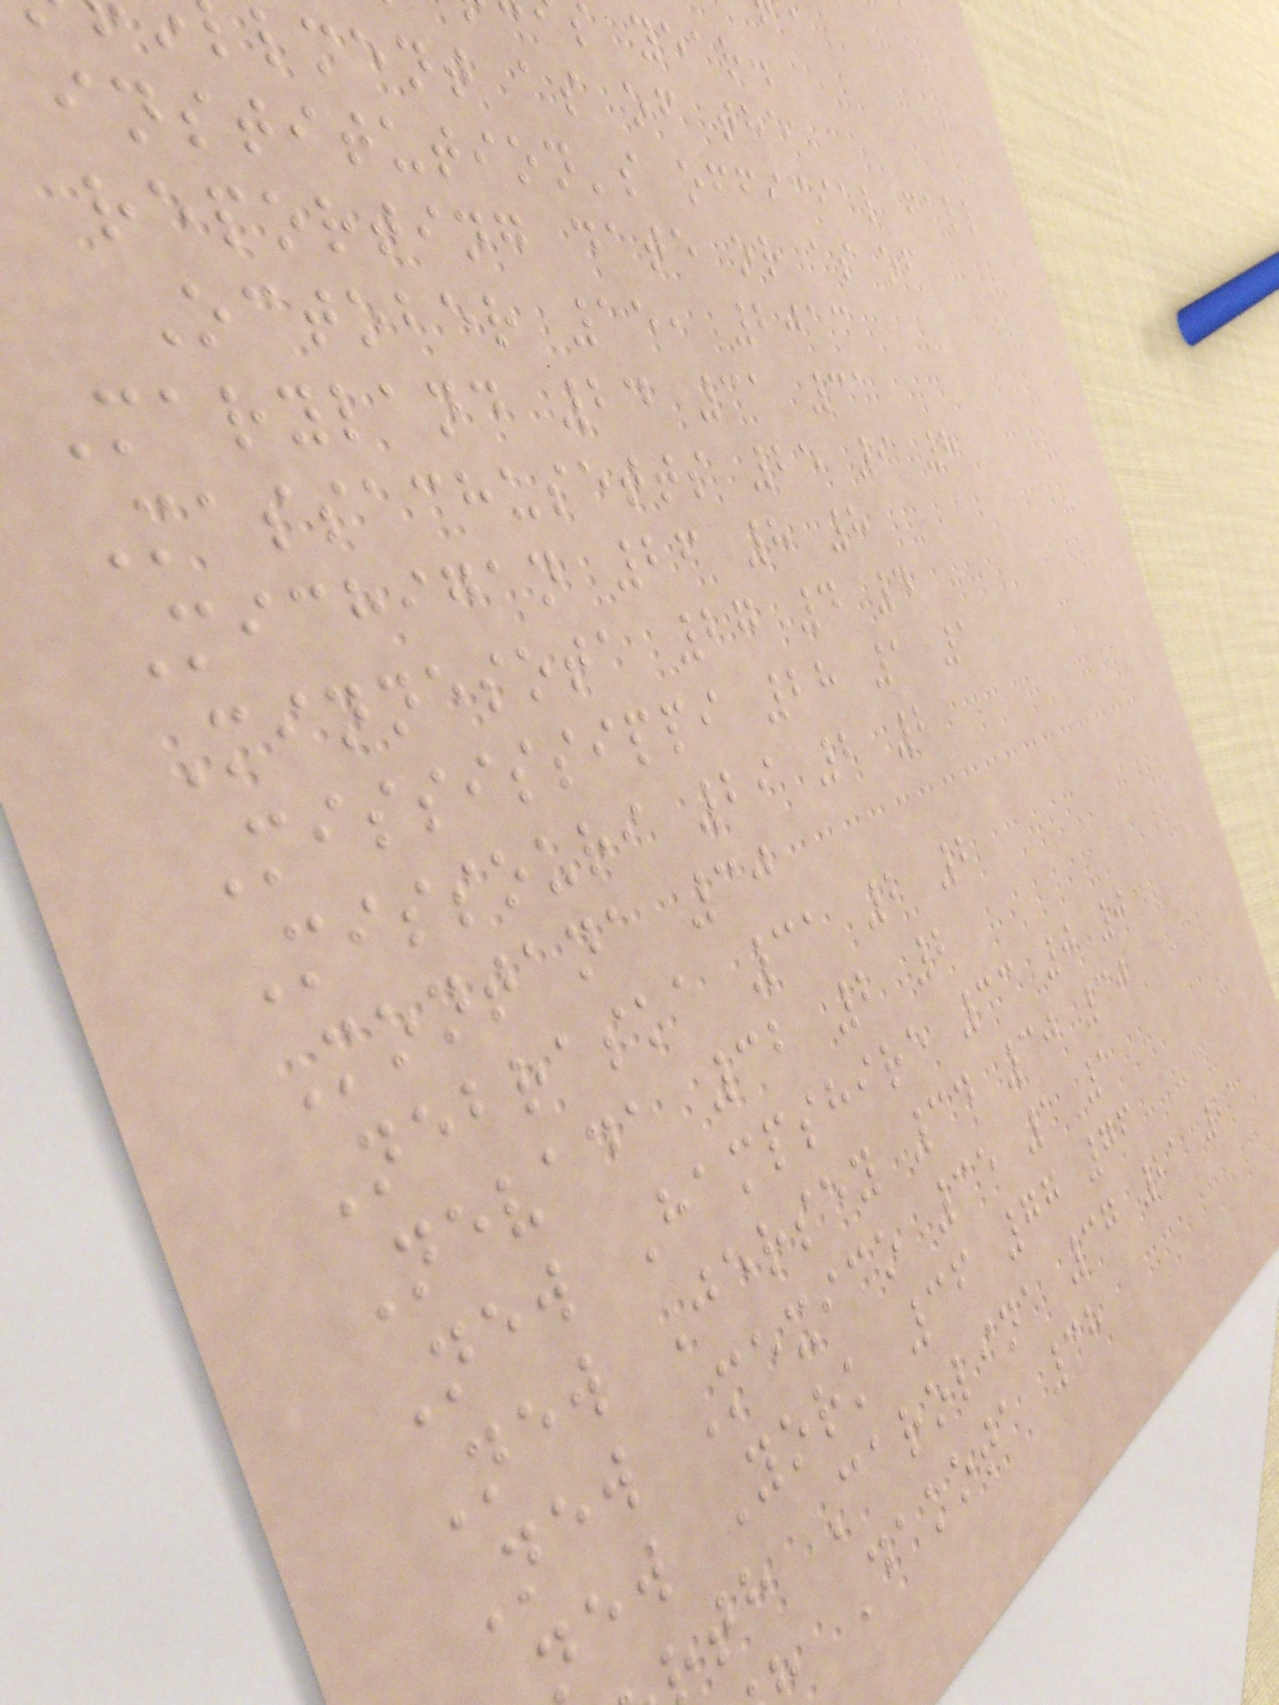year.
lment as of the
institution's official fall
reporting date or as of
October 15, 2013
Maryland 24 31 31
Massachusetts 25 9 8
Michigan 26 8 8
Minnesota 27 4 4
Mississippi 28 1 1
Missouri 29 2 2
Montana 30
Nebraska 31 2 2
Nevada 32 2 2
New Hampshire 33 0 0
New Jersey 34 30 30
New Mexico 35 1 1
new York 36 77 76
th Carolina 37 21 21
Dakota 38
